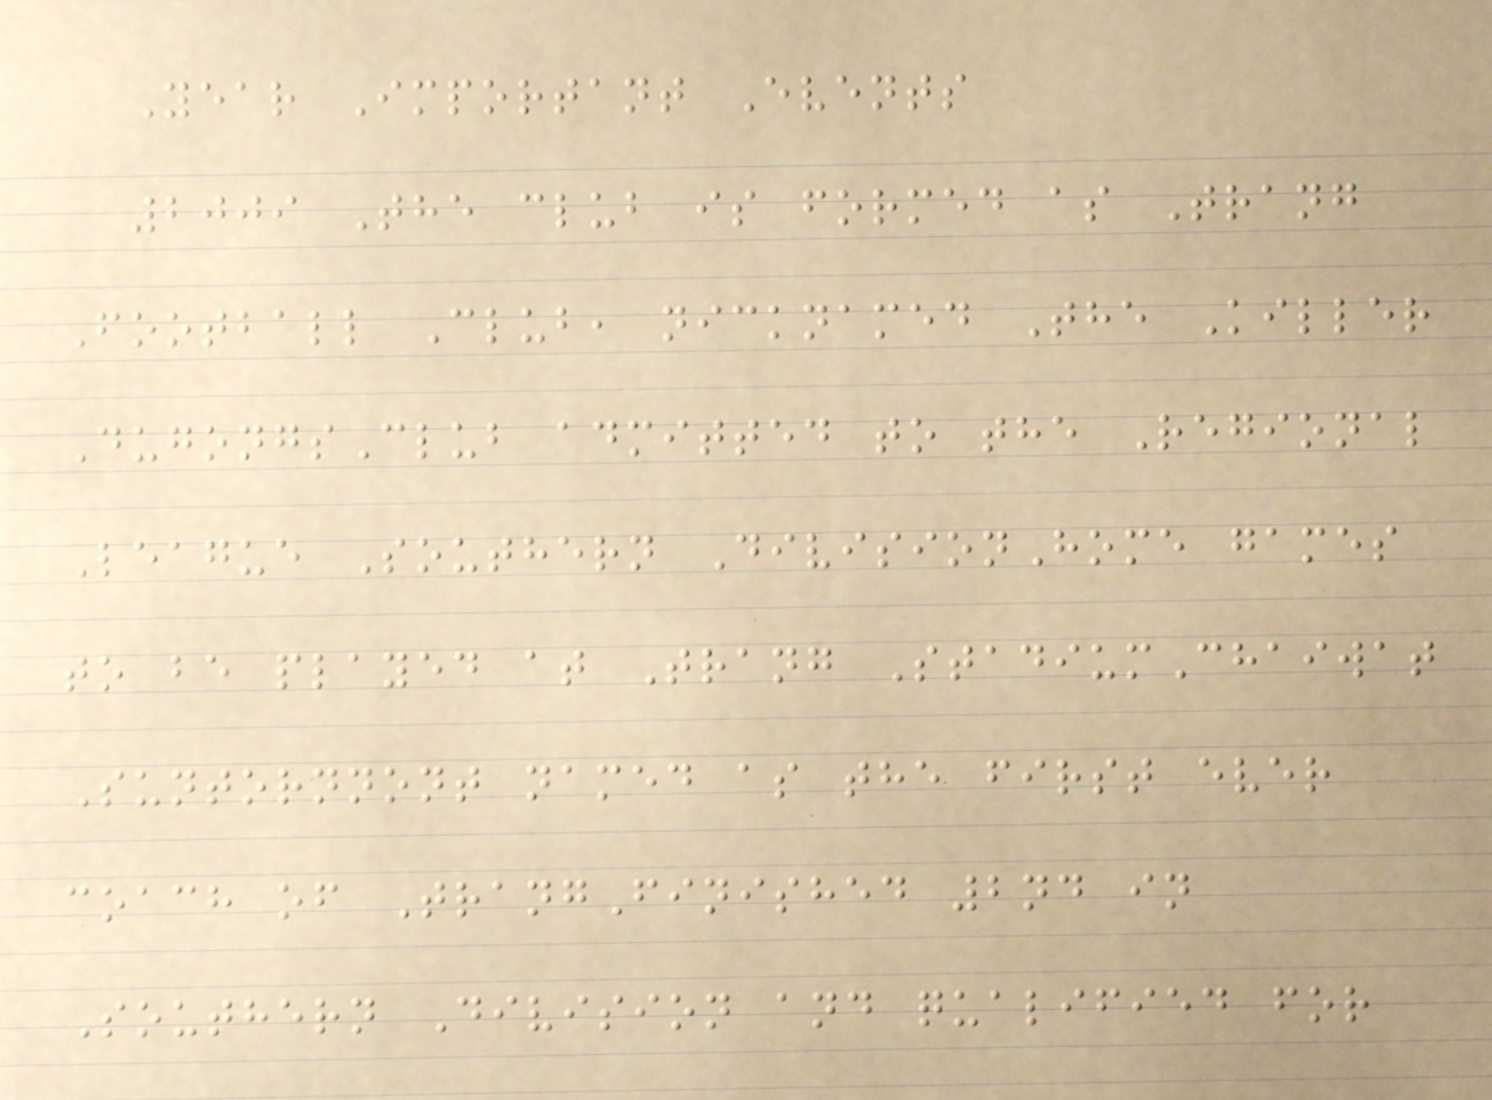Year Important Events
2009 The club is formed as Trang
Football Club, nicknamed The Killer
DugongsClub admitted to the Regional
League Southern DivisionHome games
to be played at Trang StadiumChaiwat
Suntornnont named as the first ever
coach of TrangFinished 2nd in
Southern Division and qualified for
